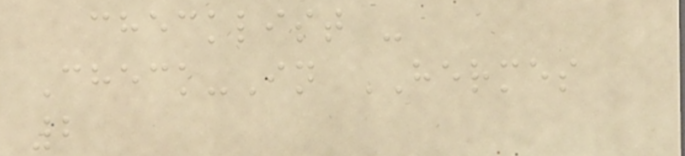checklist -
Check-In HERMES
2
